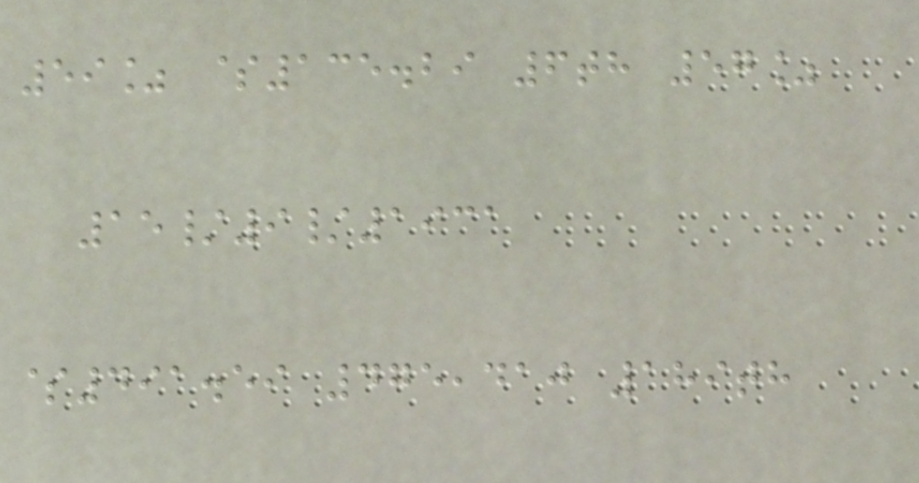59% $135.29 6th 57%
15/9/1931
$491.59 475,410 189th
